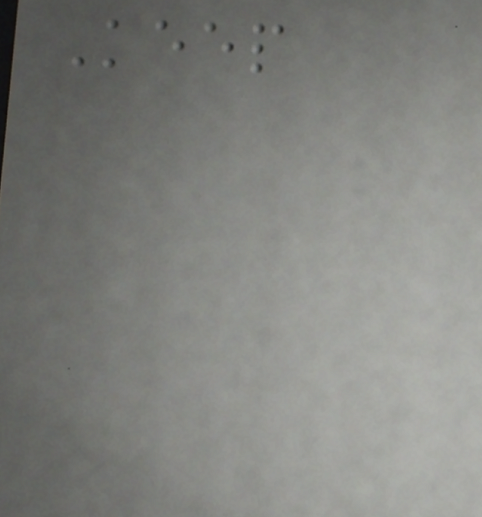Keep
